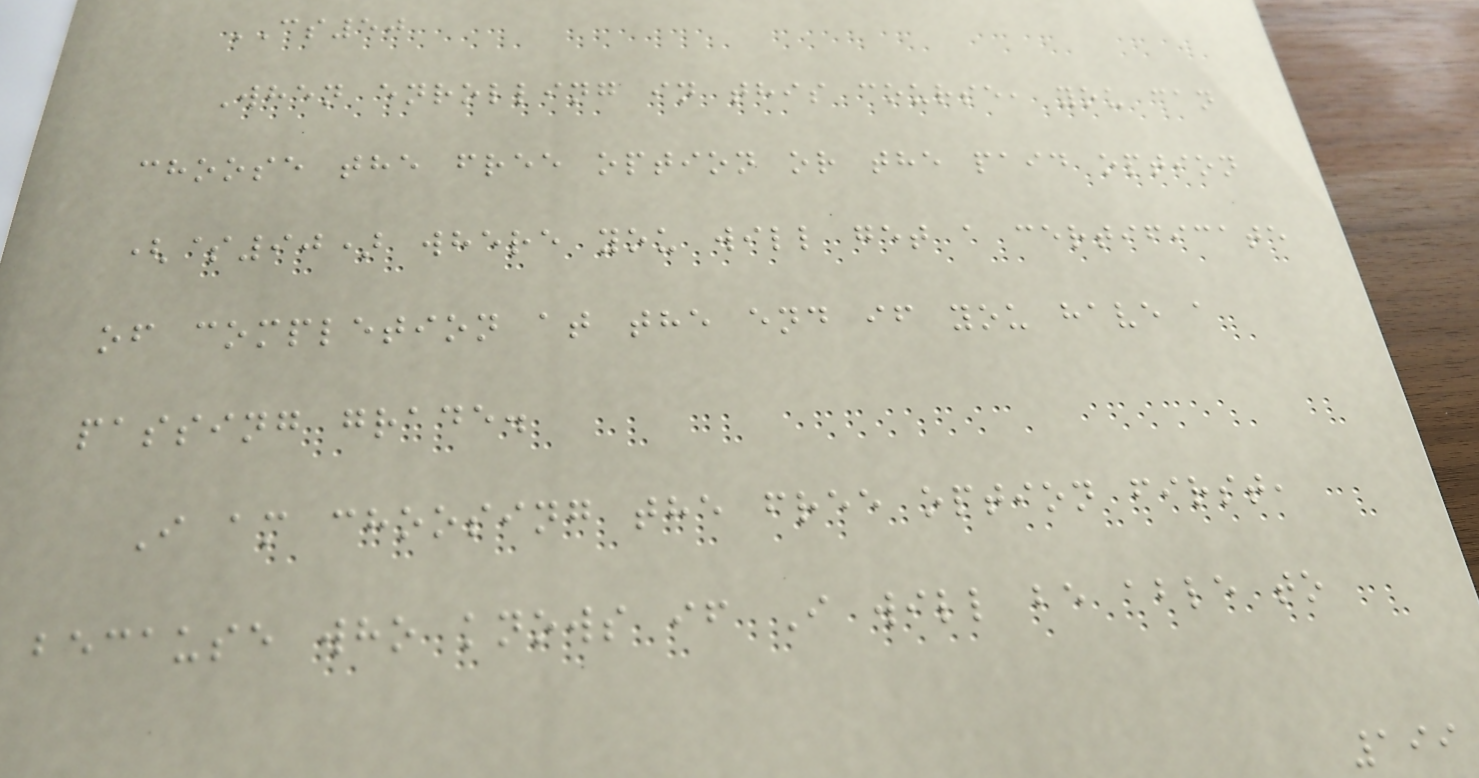CS50
When enrolling in this course, you can
choose the free option or the paid option
($90) where you will get a certificate
of completion at the end if you have a
passing grade.
I am choosing the free option first,
because who knows if I will be able to
199
